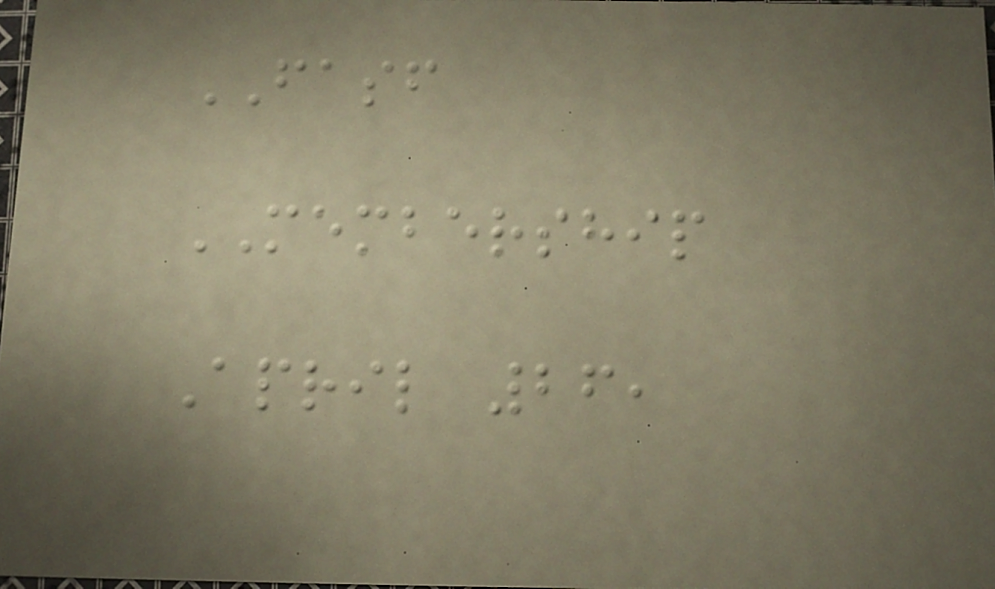FASF
MEMBERSHIP
April 26,
